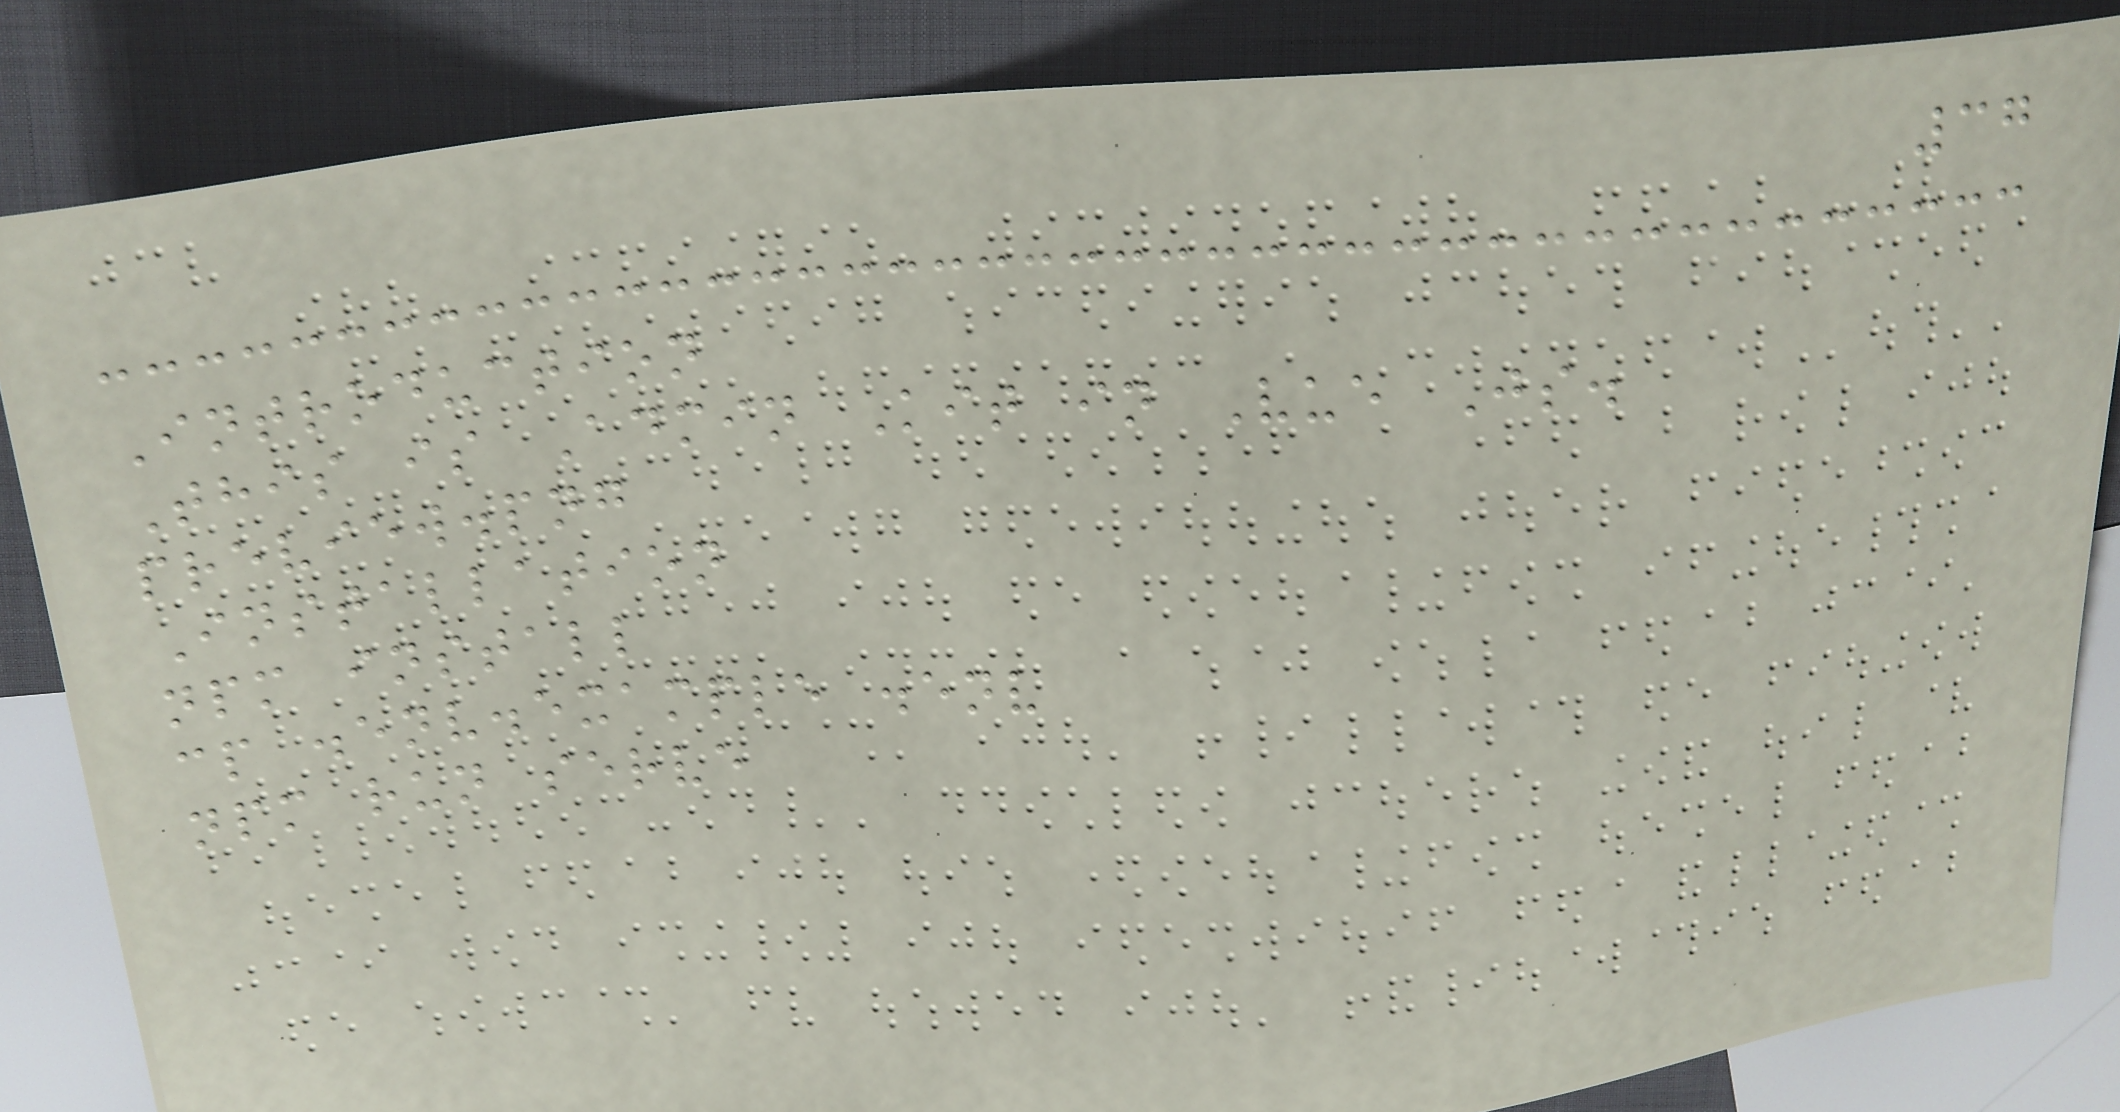37
Introduction
This is Admin Kit in Vue Js.
preview.png
Installation
npm install
cp .env.example .env
npm run serve
